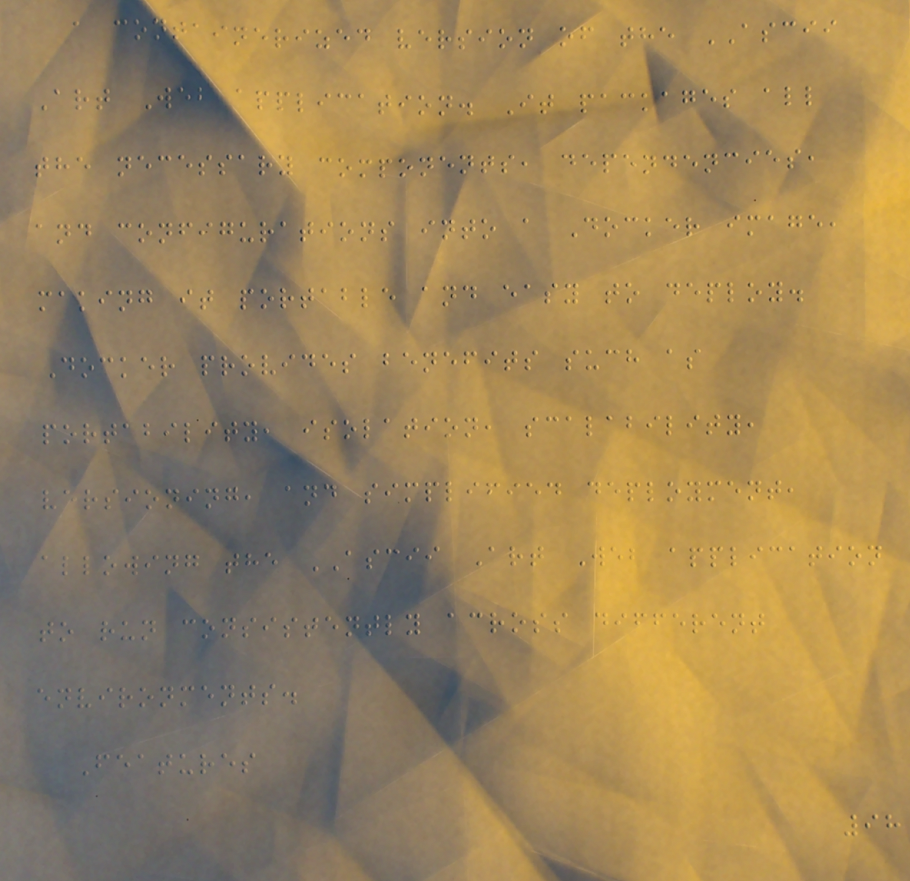a containerized version of the ASCII
Art Web application. It packages all
the necessary components, dependencies,
and configurations into a Docker image,
making it portable and easy to deploy.
Docker provides benefits such as
portability, isolation, scalability,
versioning, and simplified deployment,
allowing the ASCII Art Web application
to run consistently across different
environments.
Features
98
